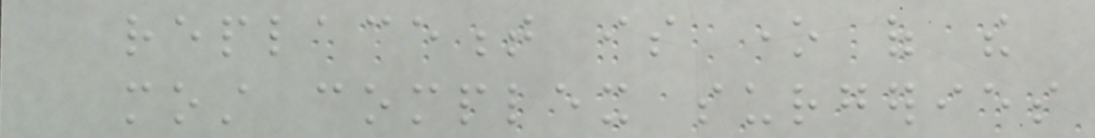replacement is one of the
most complex surgeries
